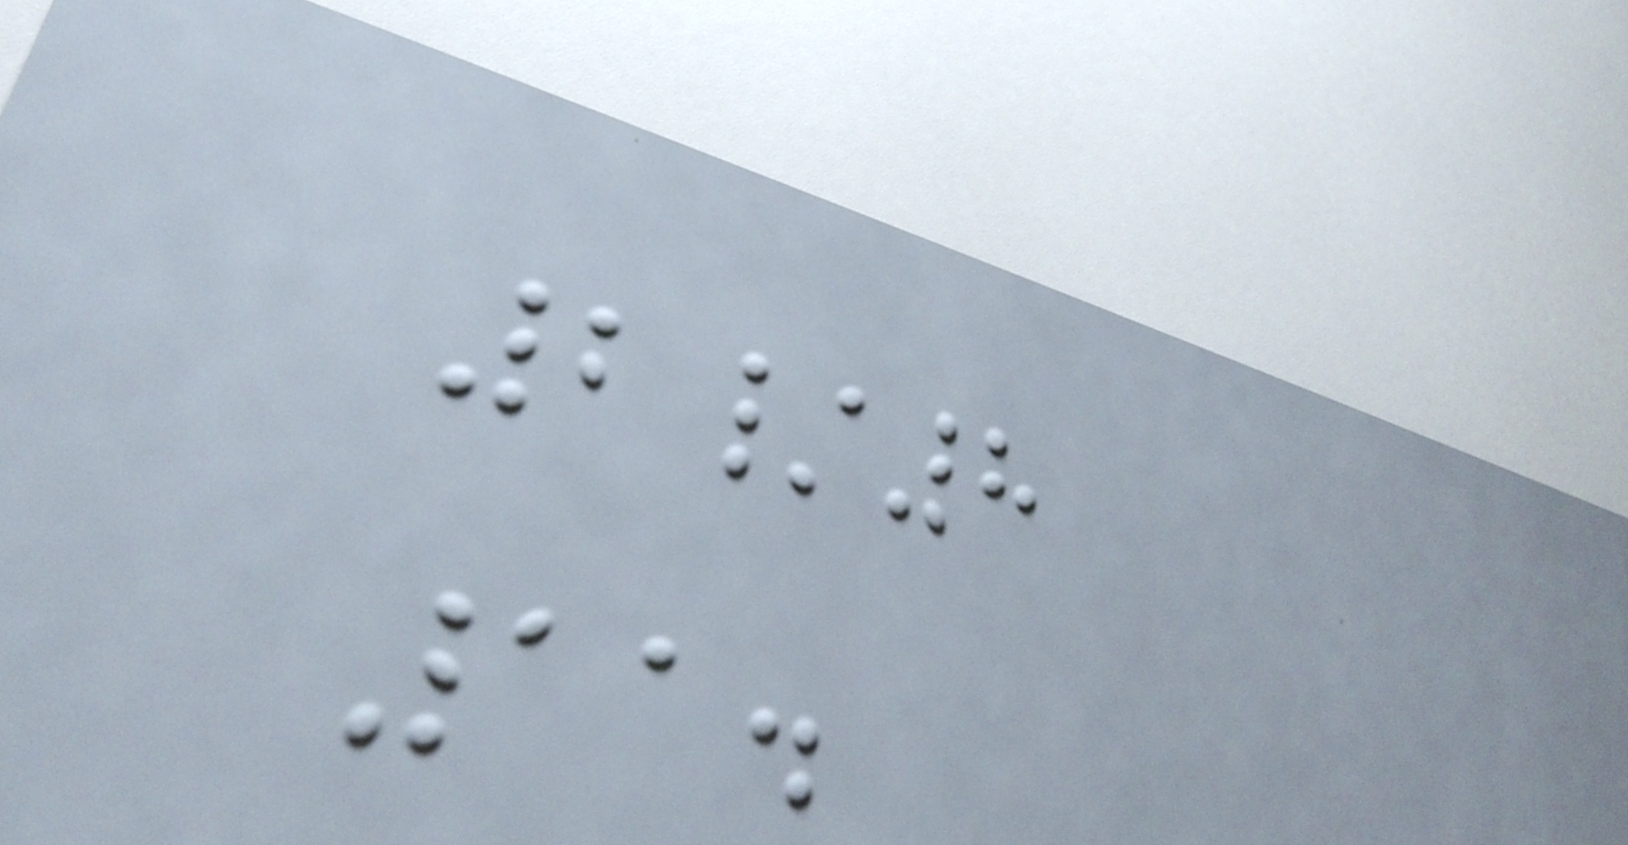2/8
11.
